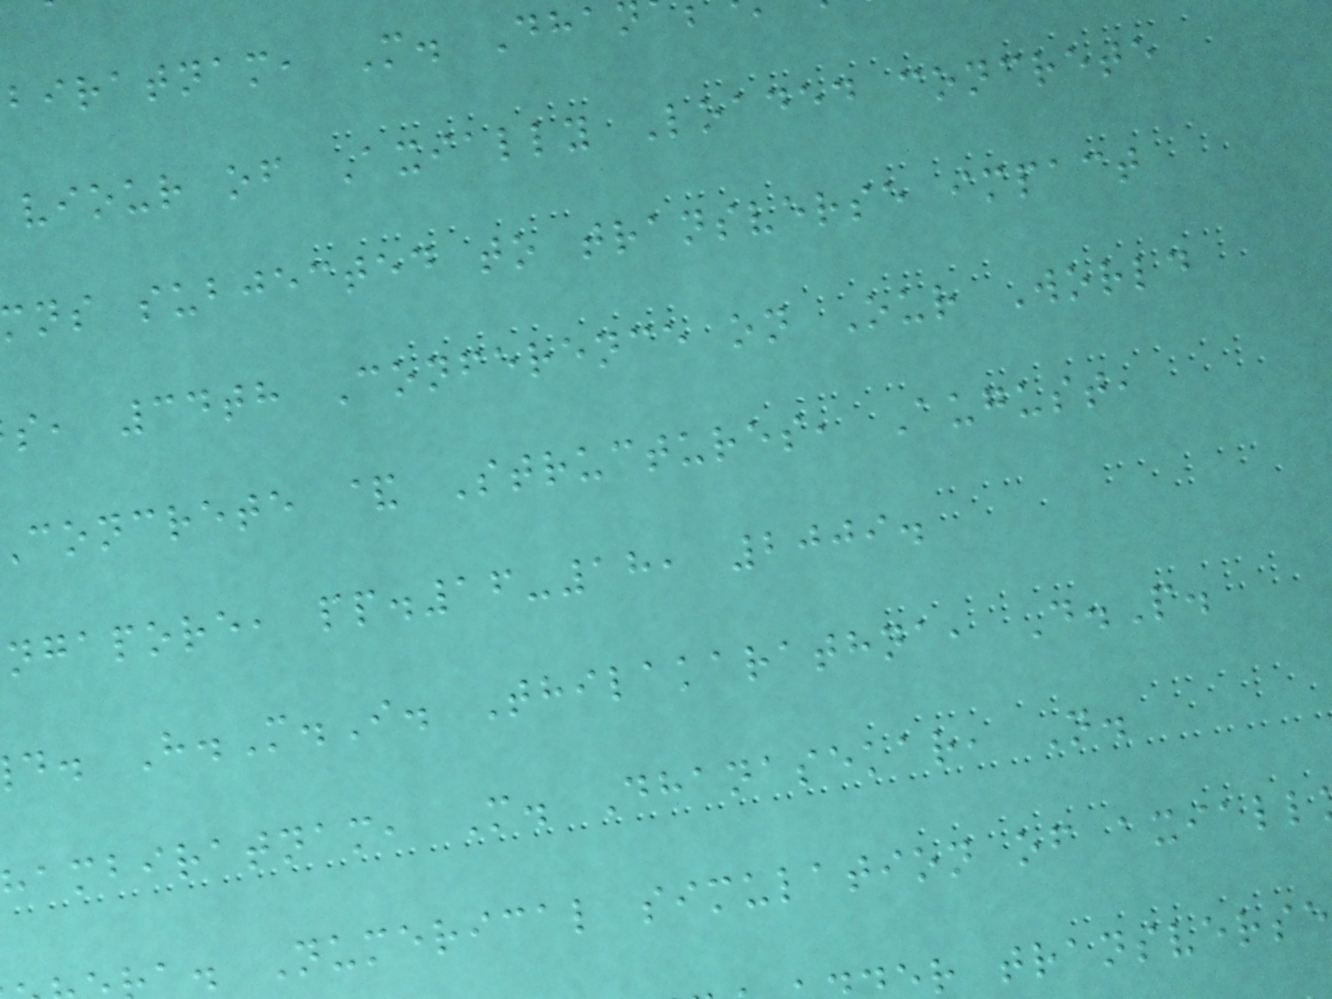biratnam, M. Dha
viour of Axially Loaded concrete
ns subjected to transverse impact
s, 34th Conference on Our World
concrete & Structures, August,
ngapore, pp.16-18, 2009.
d. H.M.I. Thilakarathna, D.P.
hambiratnam, M. Dhanasekar, N.
a. Numerical simulation of axiall
r transverse
